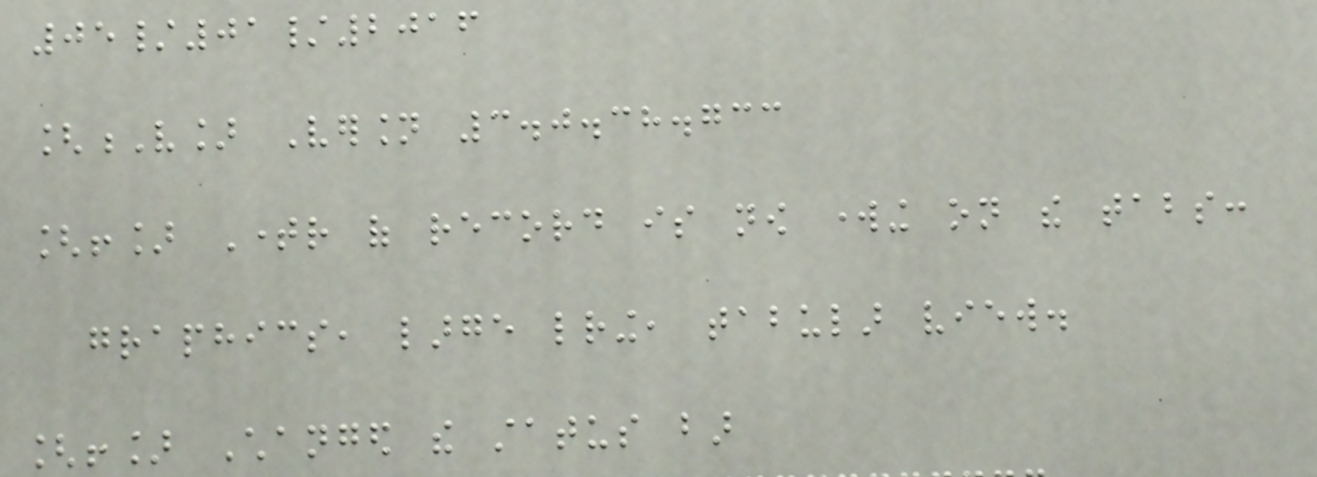05/01/2016
[V] Version 3.0.38.733
[!] Timer of record is now working on the tabs:
graphics, large lettering, tabular view.
[!] Changed the status bar
